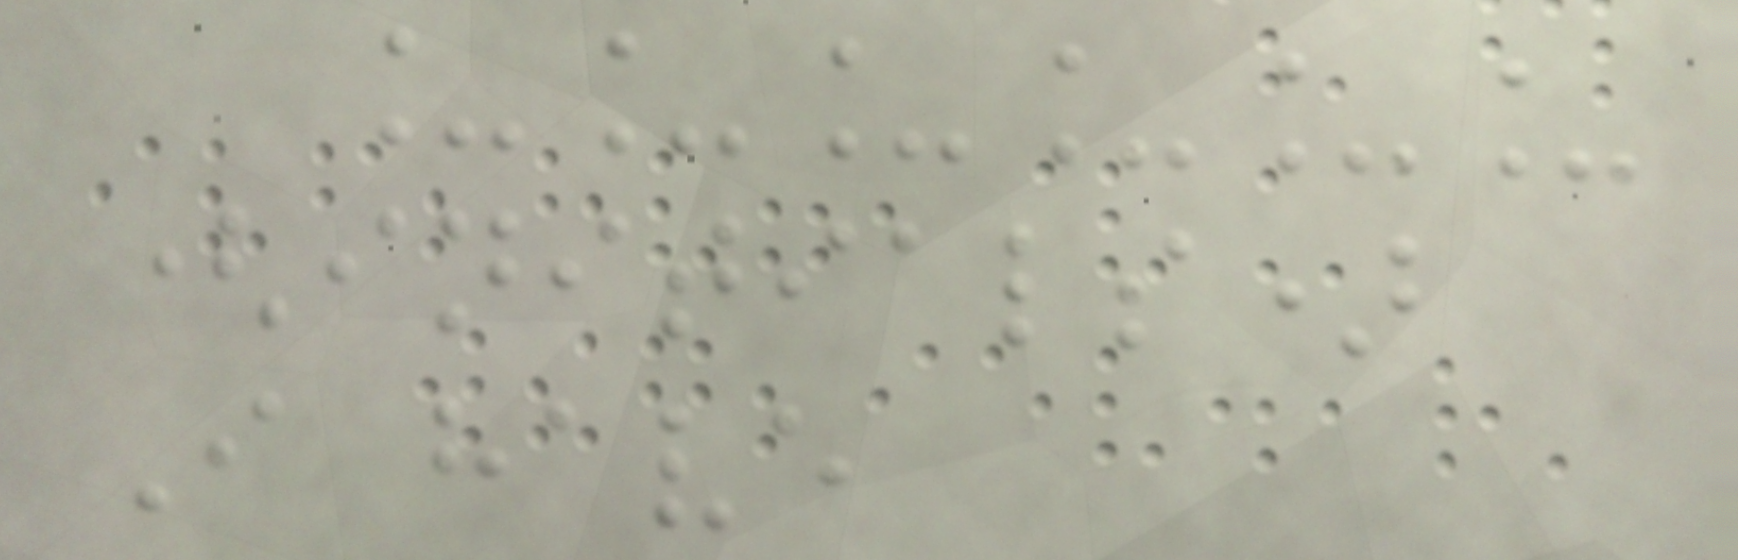______
(initials)
I have
